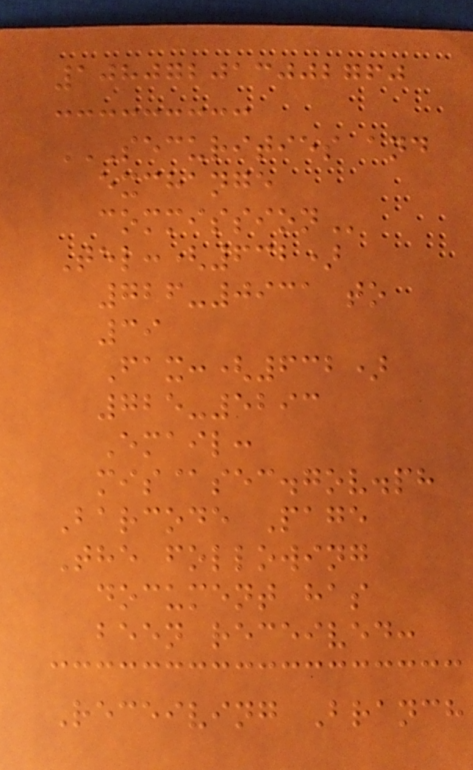108072013002760
SECURITIES AND
EXCHANGE
COMMISSION
Tel:(632)
726-0931 to
39
Fax:(632)
725-5293
Email:
mis@sec.gov.ph
Barcode Page
The following
document has
been received:
Receiving Branch
